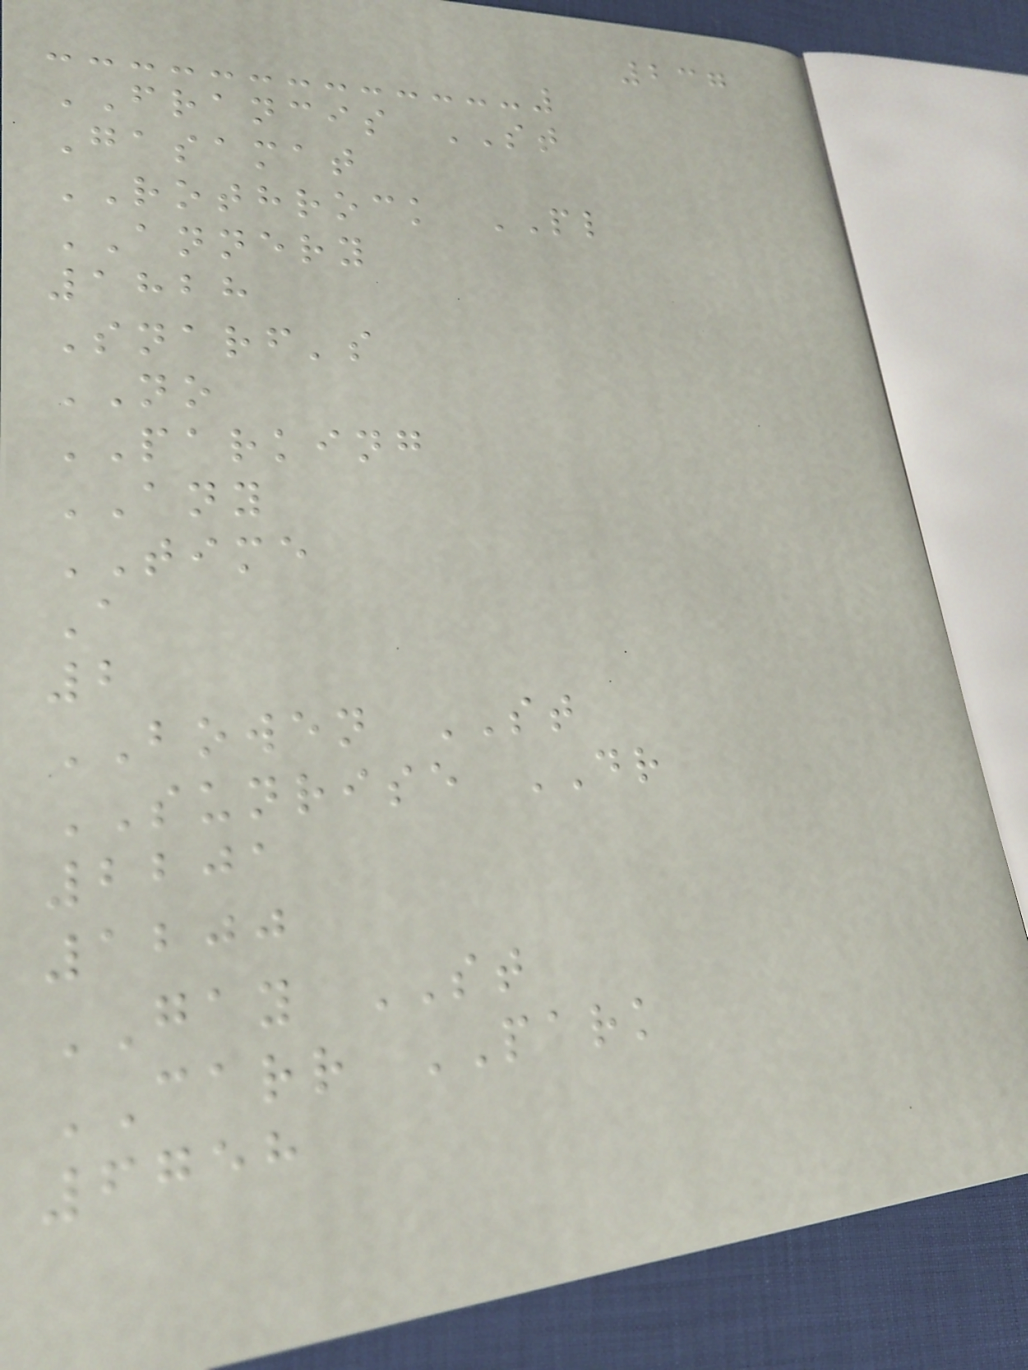237
FRANCIS ST
Gasamat
ROTHROCK PL
ANNERY
1828
Snarf's
NO
PARKING
ANY
TIME
A
2
BOWEN ST
SUNRISE DR
2201
1200
GAY ST
CARR PARK
6758
